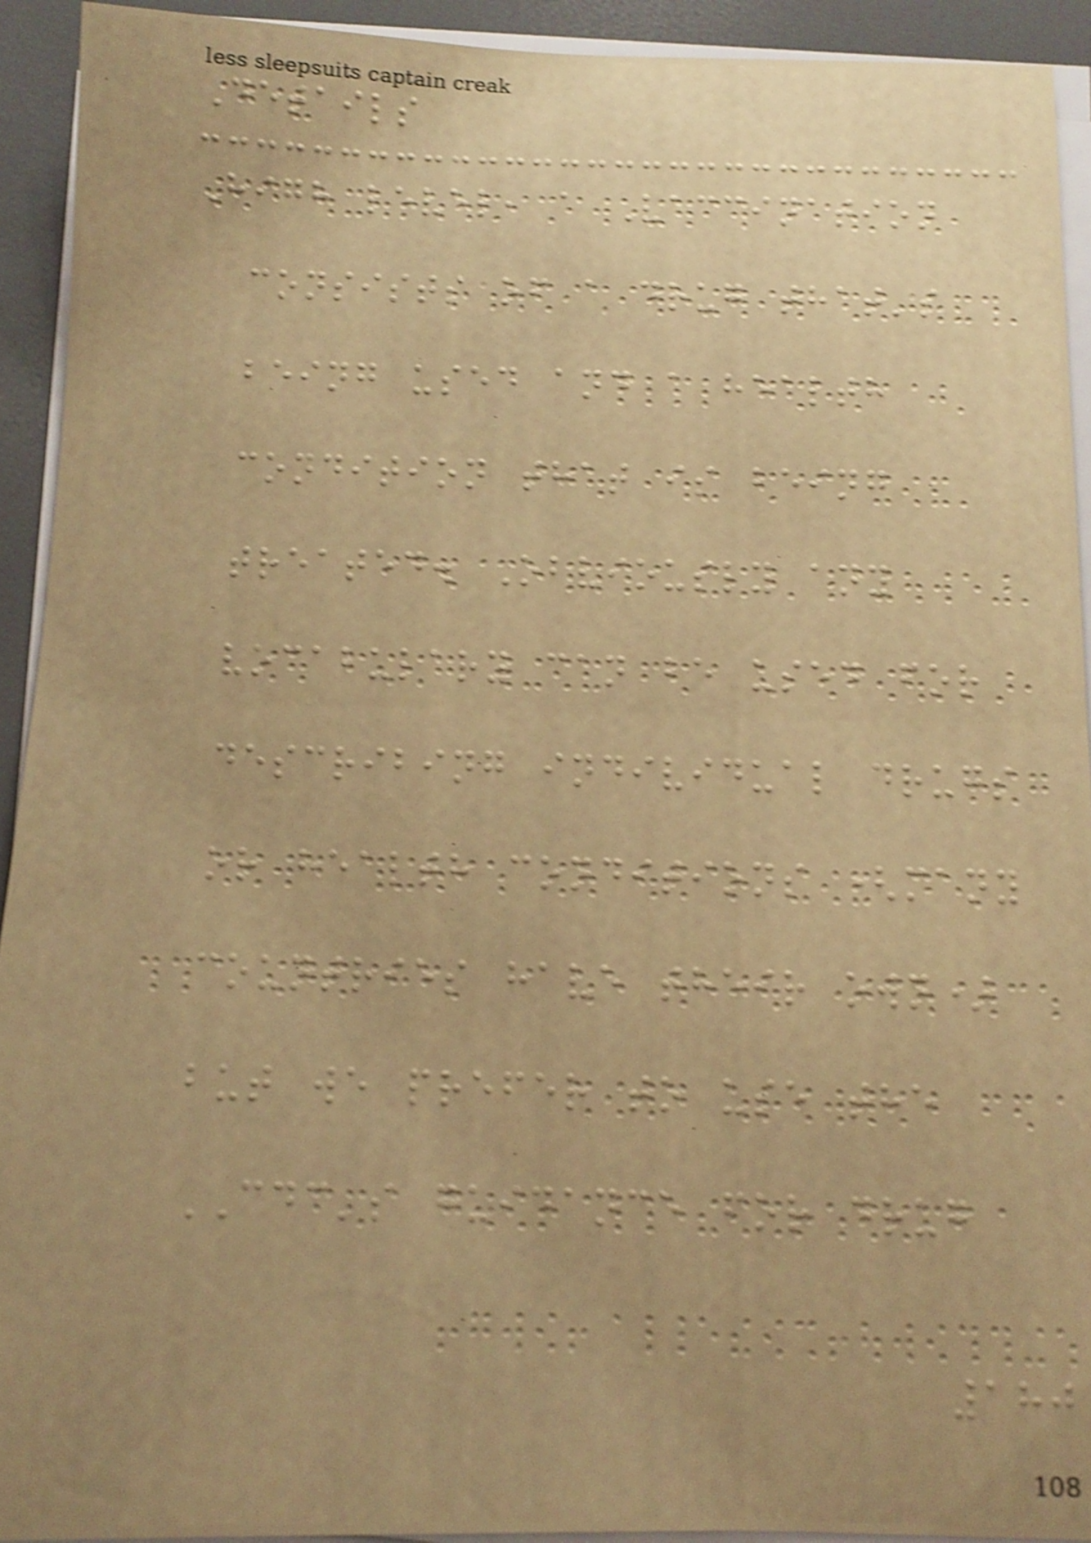Details
High level, a Vaccination
consists of a drug that's
being used and a health
condition that is being
treated. Obviously any
vocabulary can be used for
describing individual drugs
or health conditions (many
countries have their own)
but we prefer to use the
CDC's guidance for drug
180
